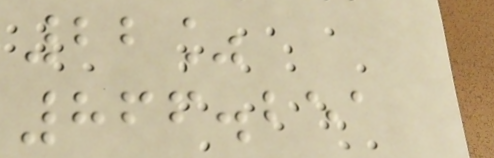22%
866.251
